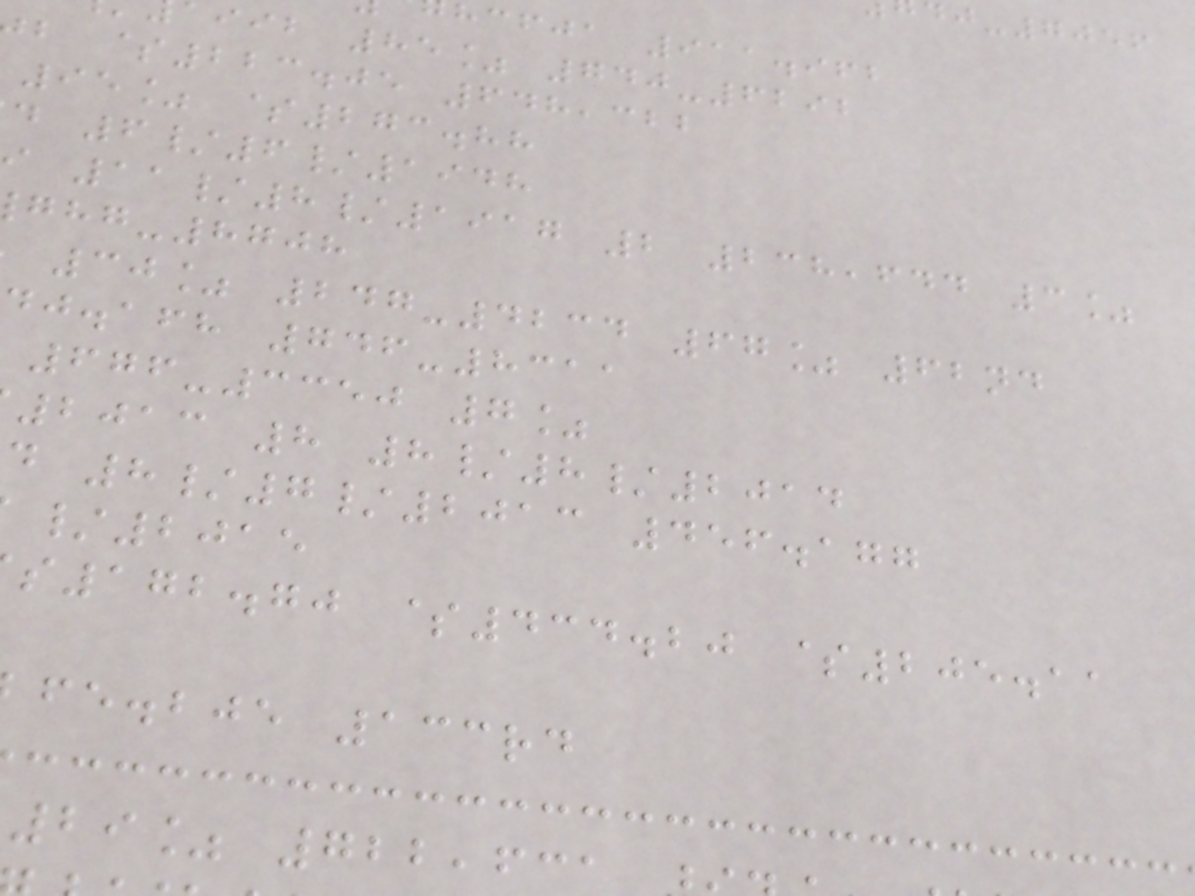hcfja 911.962
iib 85% 740-6292
b $223.05 648,322
95% $273.88
d 6/6/1948
11/8/1917 2 238,644 3%
-8708
30% 247-4234 67% 62nd
dj.afh 746-8311
676-3350 7%
2013 8 8/8/2014
d 8/7/2013 456.177
/2015
172.70 $434.20 $205.11
fe.bje 133rd
29% 722,63
